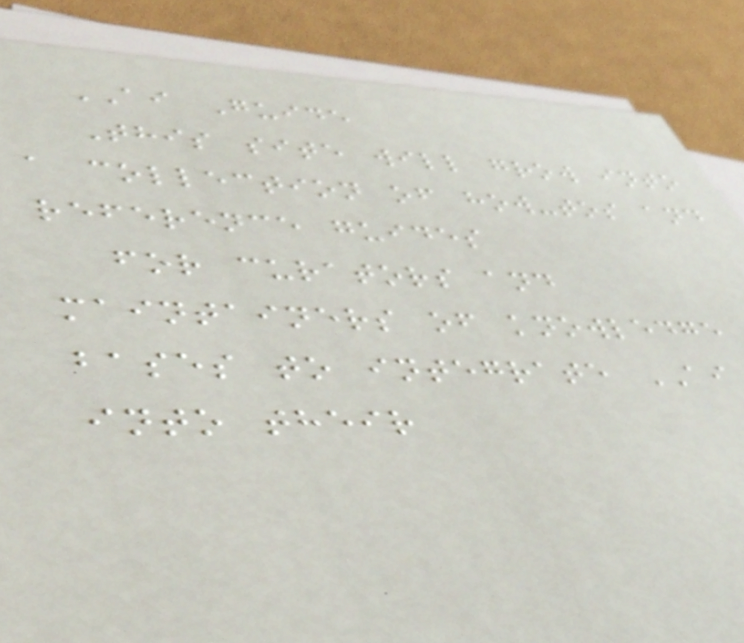AI Guide
This site will grow into
a collection of how-tos and
reference guides
for curators and
maintainers of knowledge
bases to integrate AI
into their
